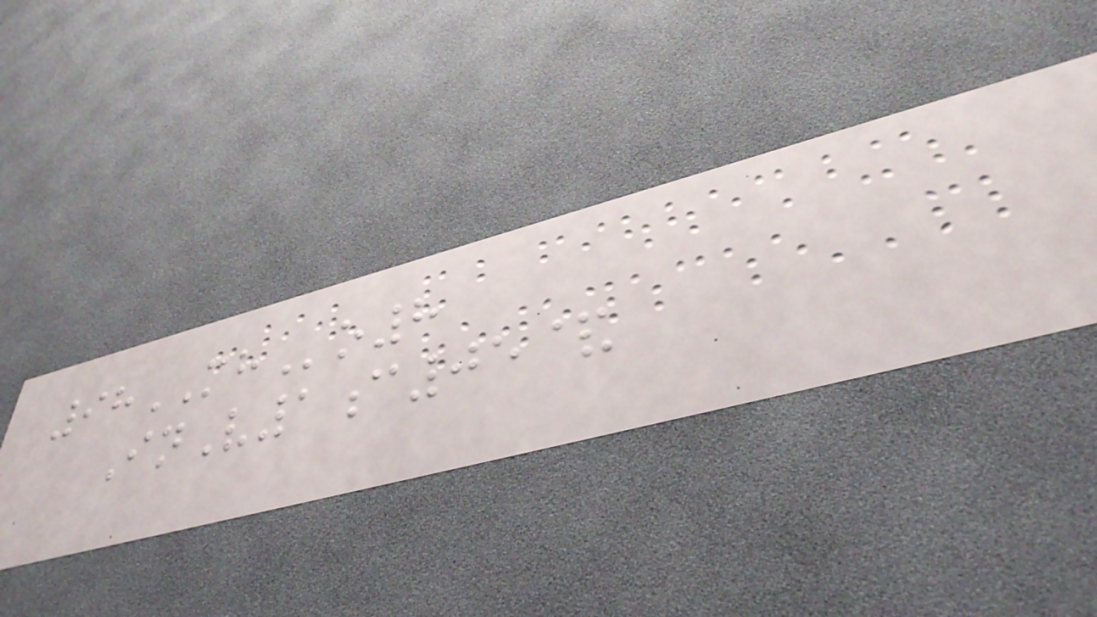98MHo8
InV1c05&
